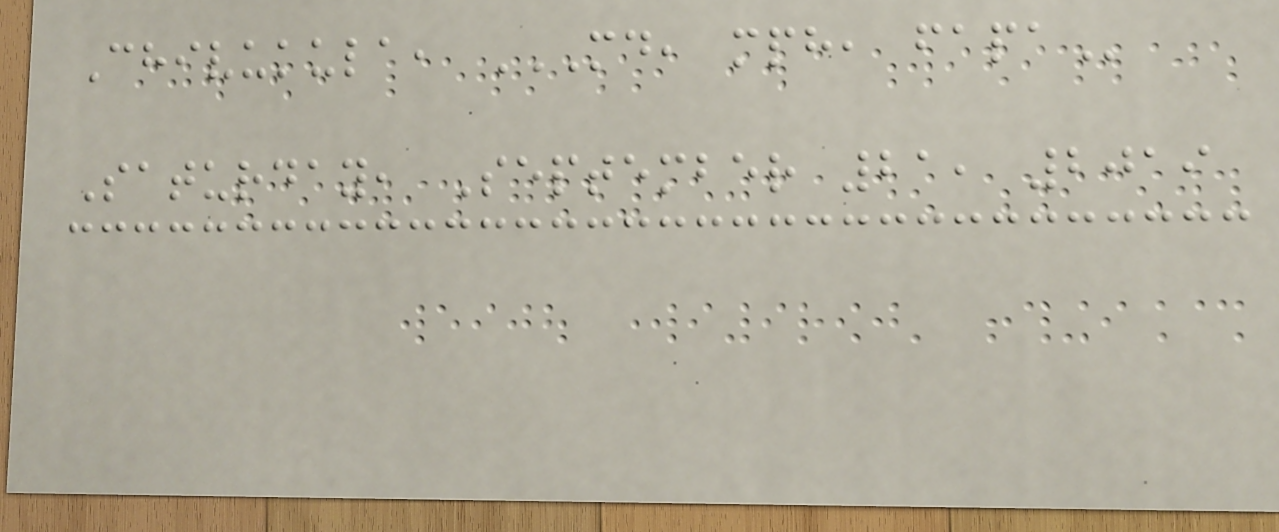Chivukula, MD, MPH, FAPA
Saturday, September 21, 2019
